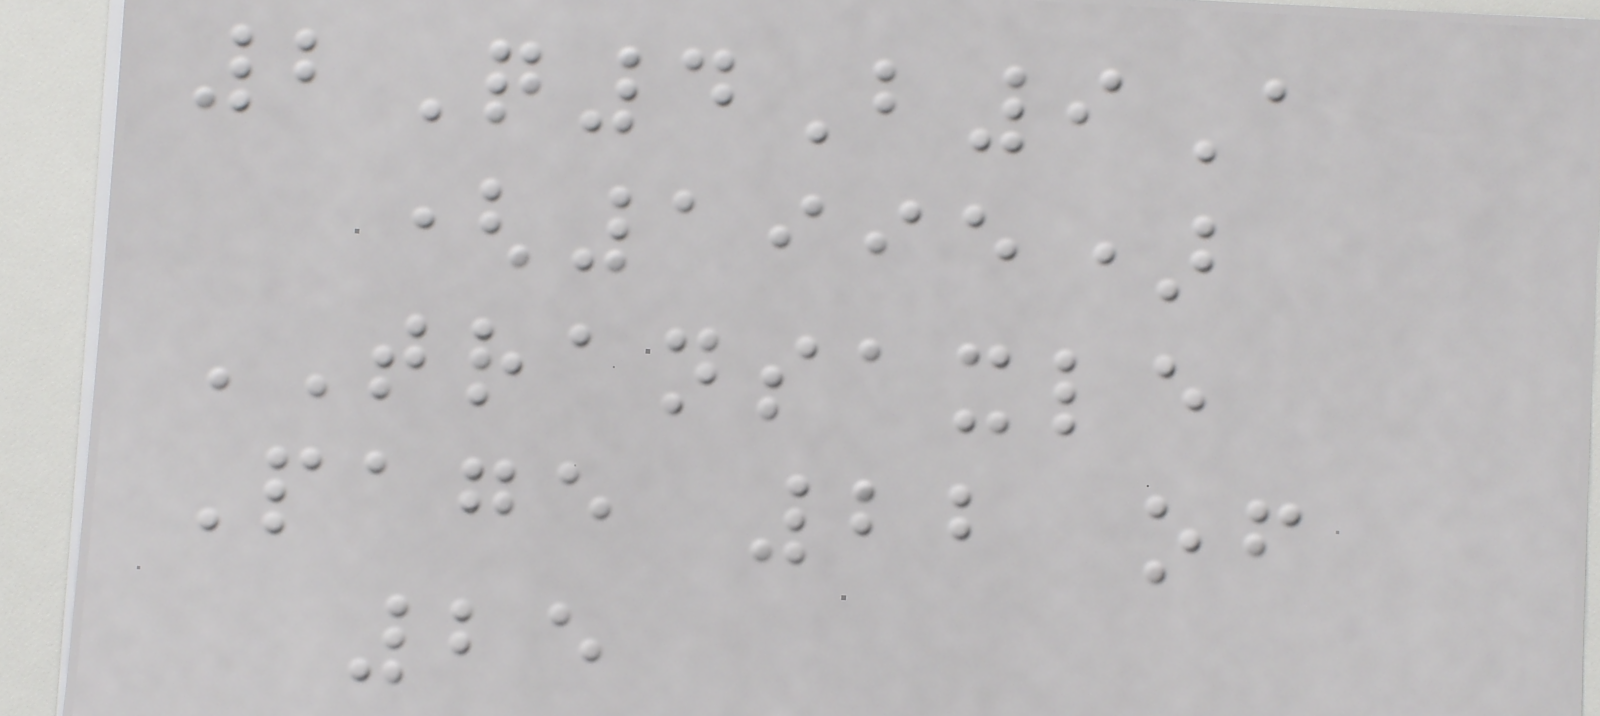2Q4B9A
(1995)
TRANSAXLE
Page 22 of
25
